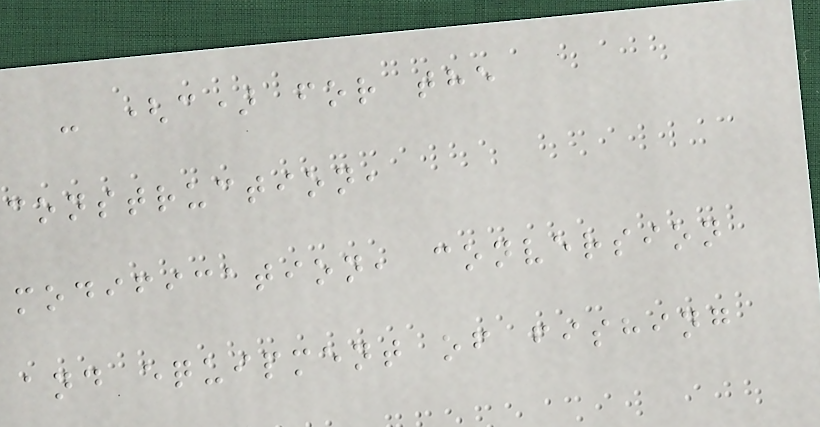- (c) for the
construction,
modification, conversion
and equipment of fishing
